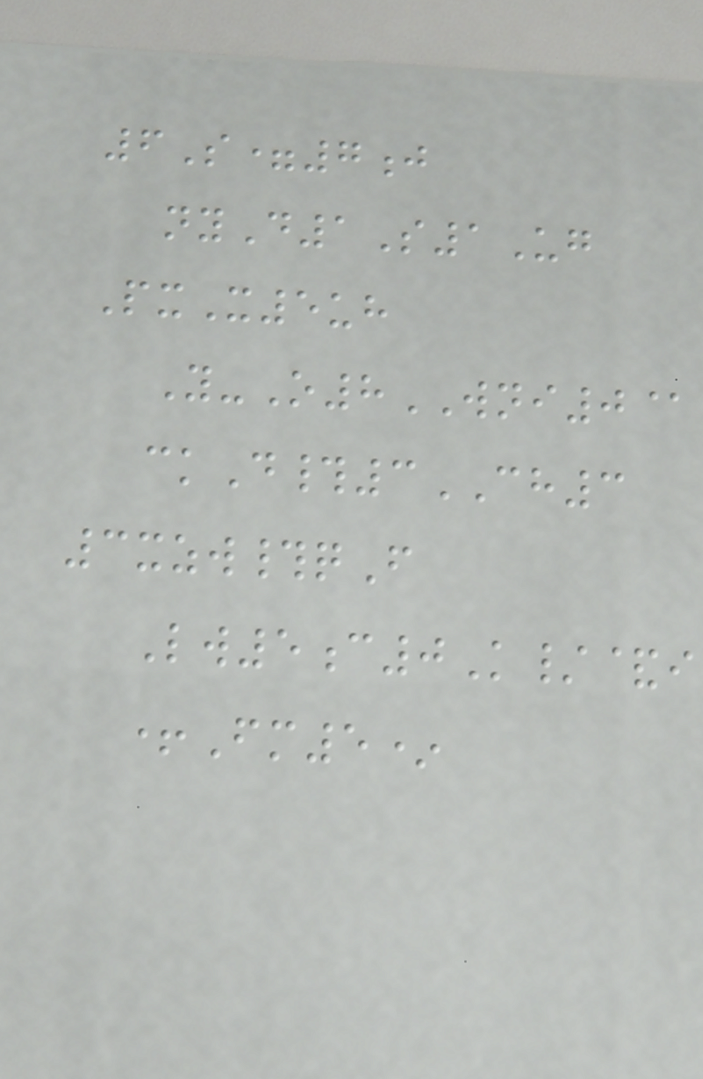6S=7j
nyD1S1Ug
PxX5uh
Y-O8WNI0@
ckD#3CH3
3xzw#qF
Lw5c0K/&i
+Fm5*
